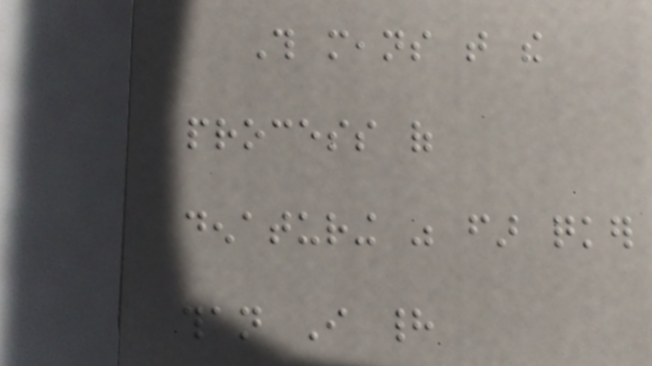This means that the
process of
denaturing was far quicker
than I had
